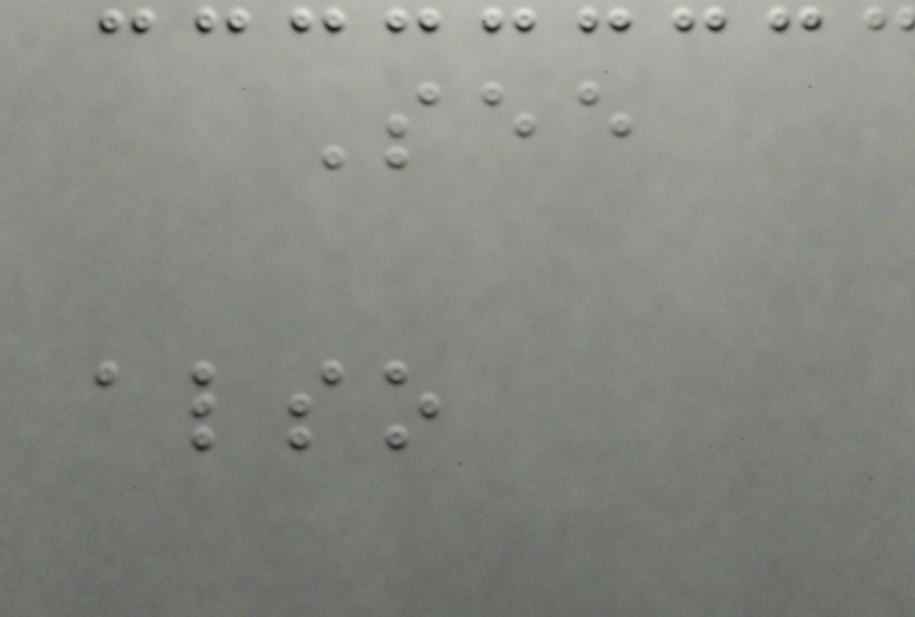See
also
